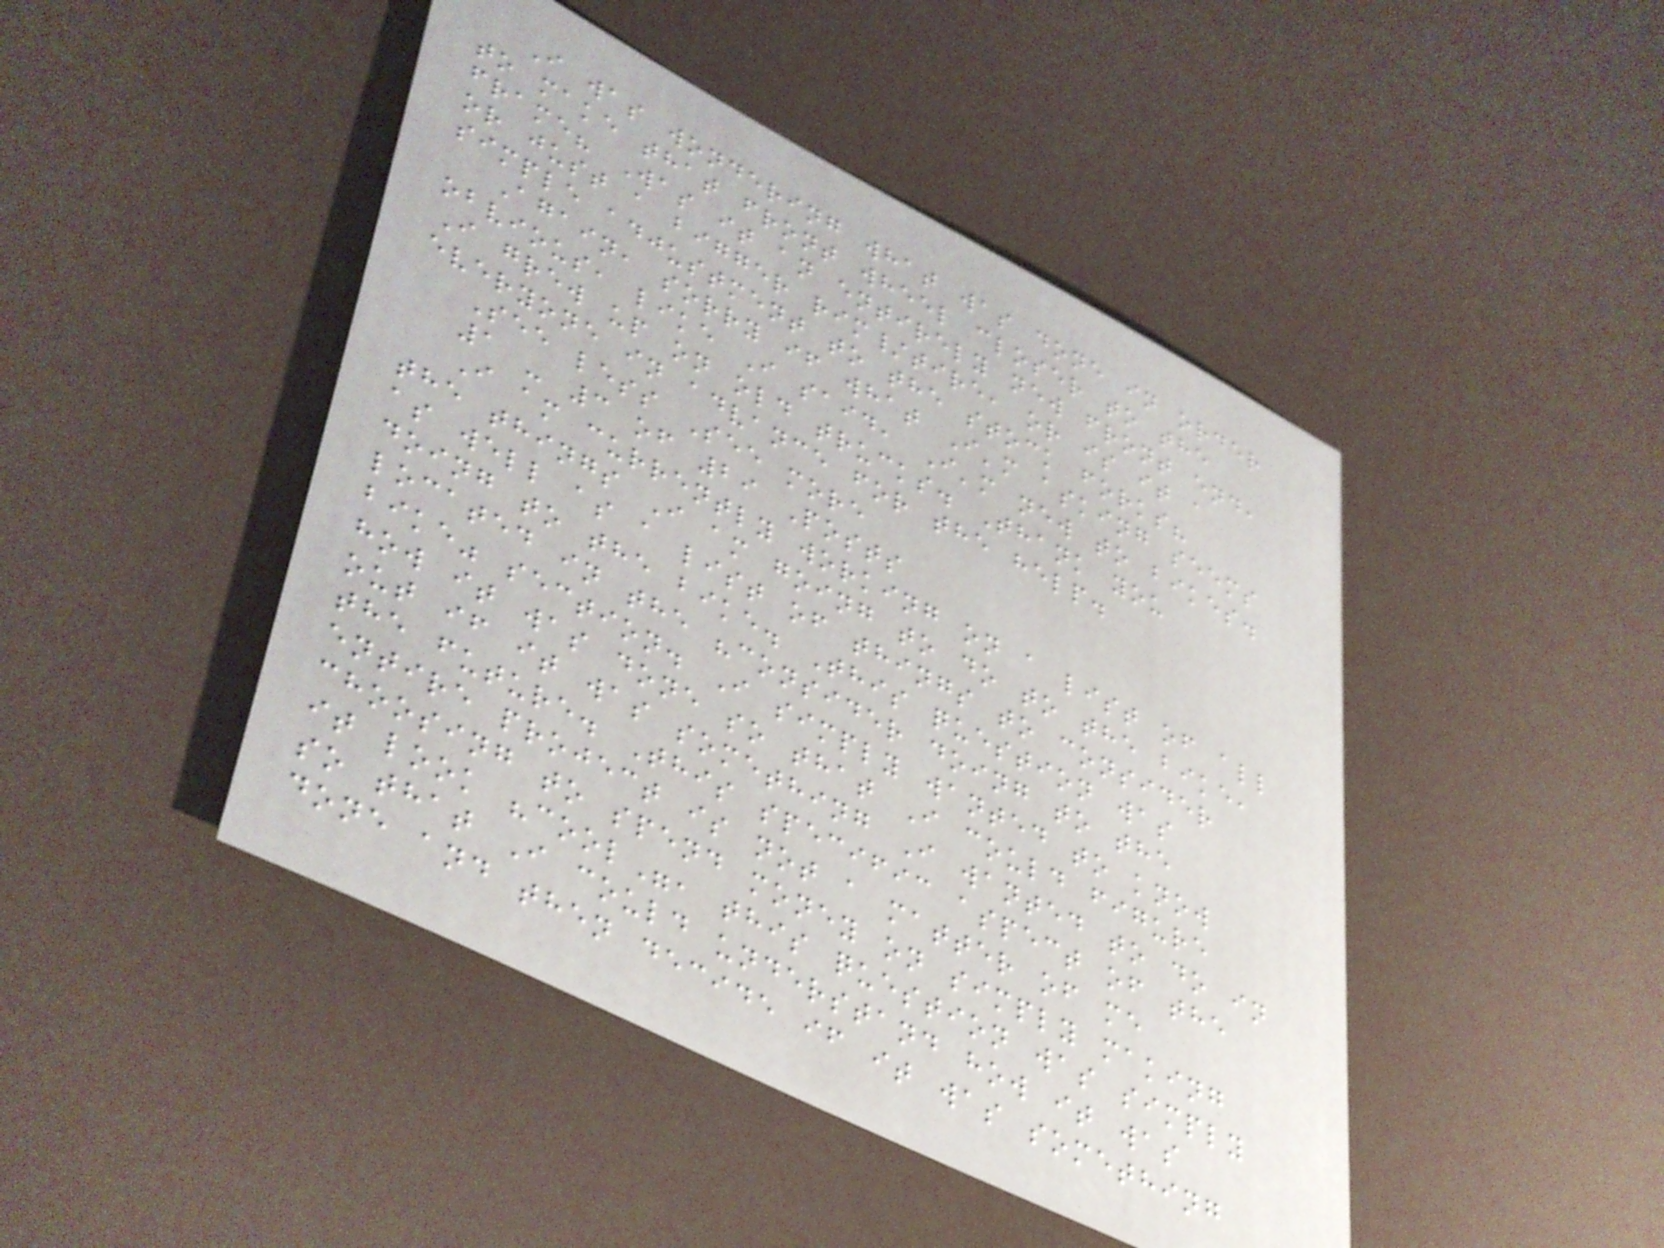I was wondering what was done in order
to make that front wheel closer to the
frame? Was it an entirely new front end,
or just a bigger rim/tire, or is it a
simple adjustment to the stock forks?
Again, sorry if what I'm asking seems
obvious, like I said, I'm new to bikes.
I grew up on old trucks. Thank you
everyone in advance for the help.
See less See more
1 - 3 of 29 Posts
I am currently working on a list of all
the things I am going to do to the bike,
as well as a list of things to consider
doing to the bike. This question was
located in the "consider doing to the
bike" section. I simply wanted to know
how it was done so that I could figure
out if it was something I wanted to do in
the future. This specific aspect of the
entire project is not a matter of me
choosing to spend money on simply making
it look "cool", this question was simply
so that I could understand how it was
done and then decide if it was something
